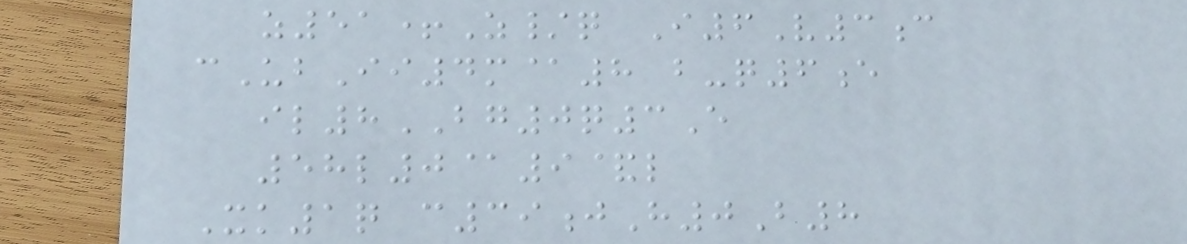z51+Z/q I6V3c
cUbIi4m@8 b-q6e
il8BG0q3E
58l0@9&l
Xk1q c39jH0B8
